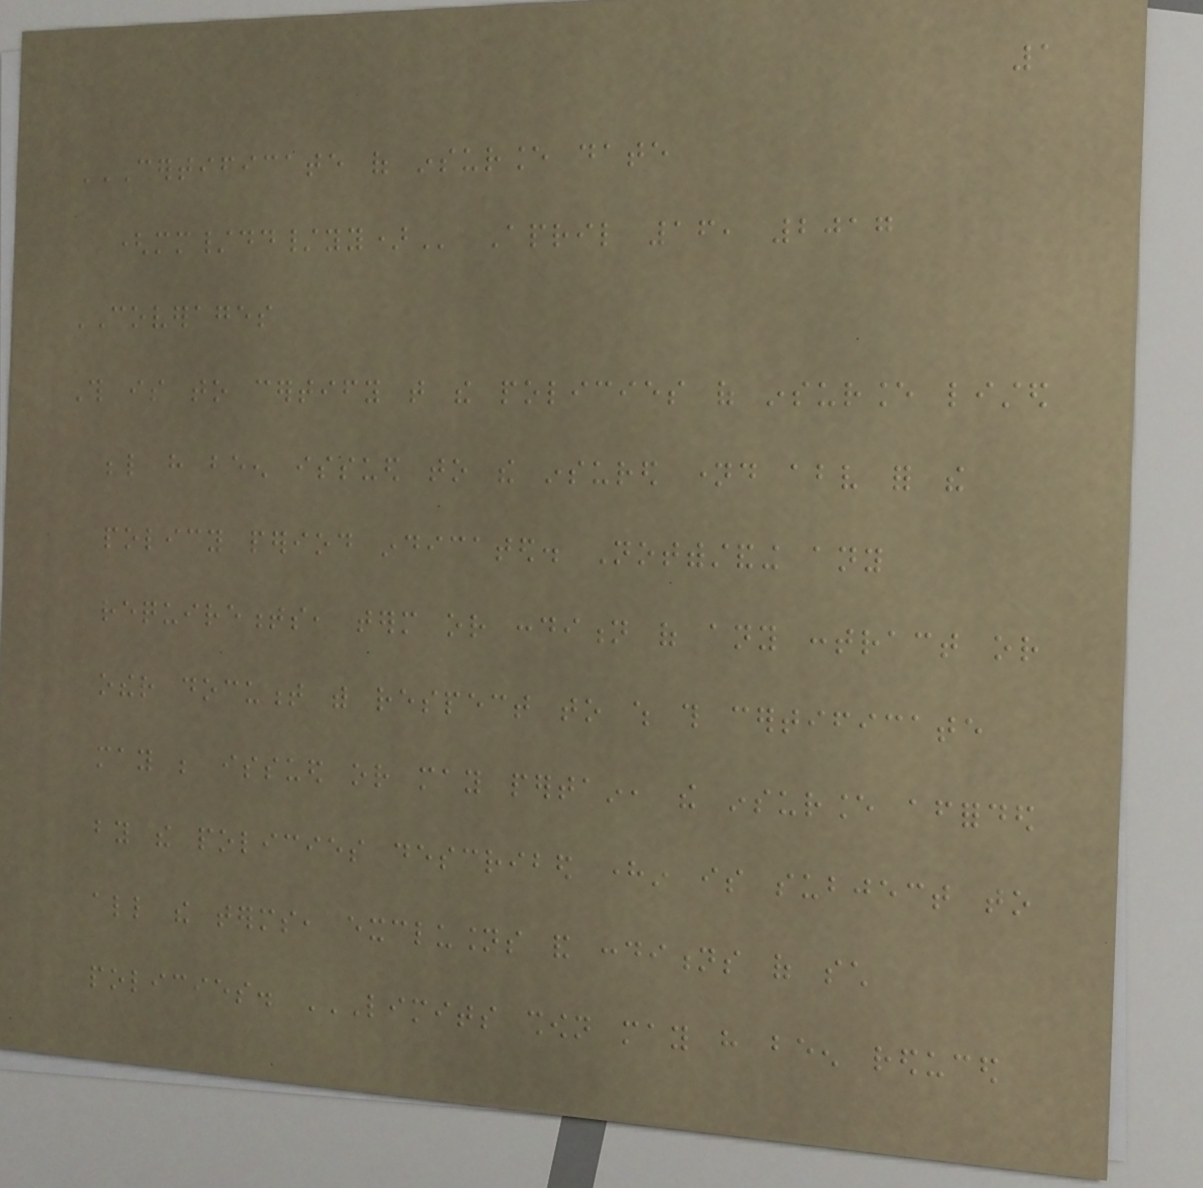1
CERTIFICATE OF INSURANCE DATE
(MM/DD/YY) April 16, 2017
COVERAGES
This is to certify that the policies of insurance listed
below have been issued to the insured named above for the
policy period indicated. Notwithstanding any
requirements, term or condition of any contract or
other document with respect to which this certificate
may be issued or may pertain, the insurance afforded
by the policies described herein is subject to
all the terms, exclusions and conditions of such
policies. LIMITS SHOWN MAY HAVE BEEN REDUCED
